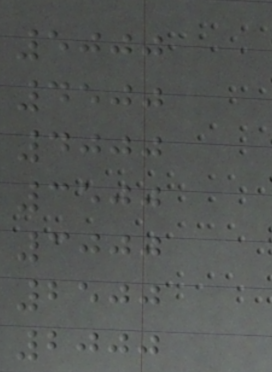5000
4500
4000
3500
3000
2500
2000
